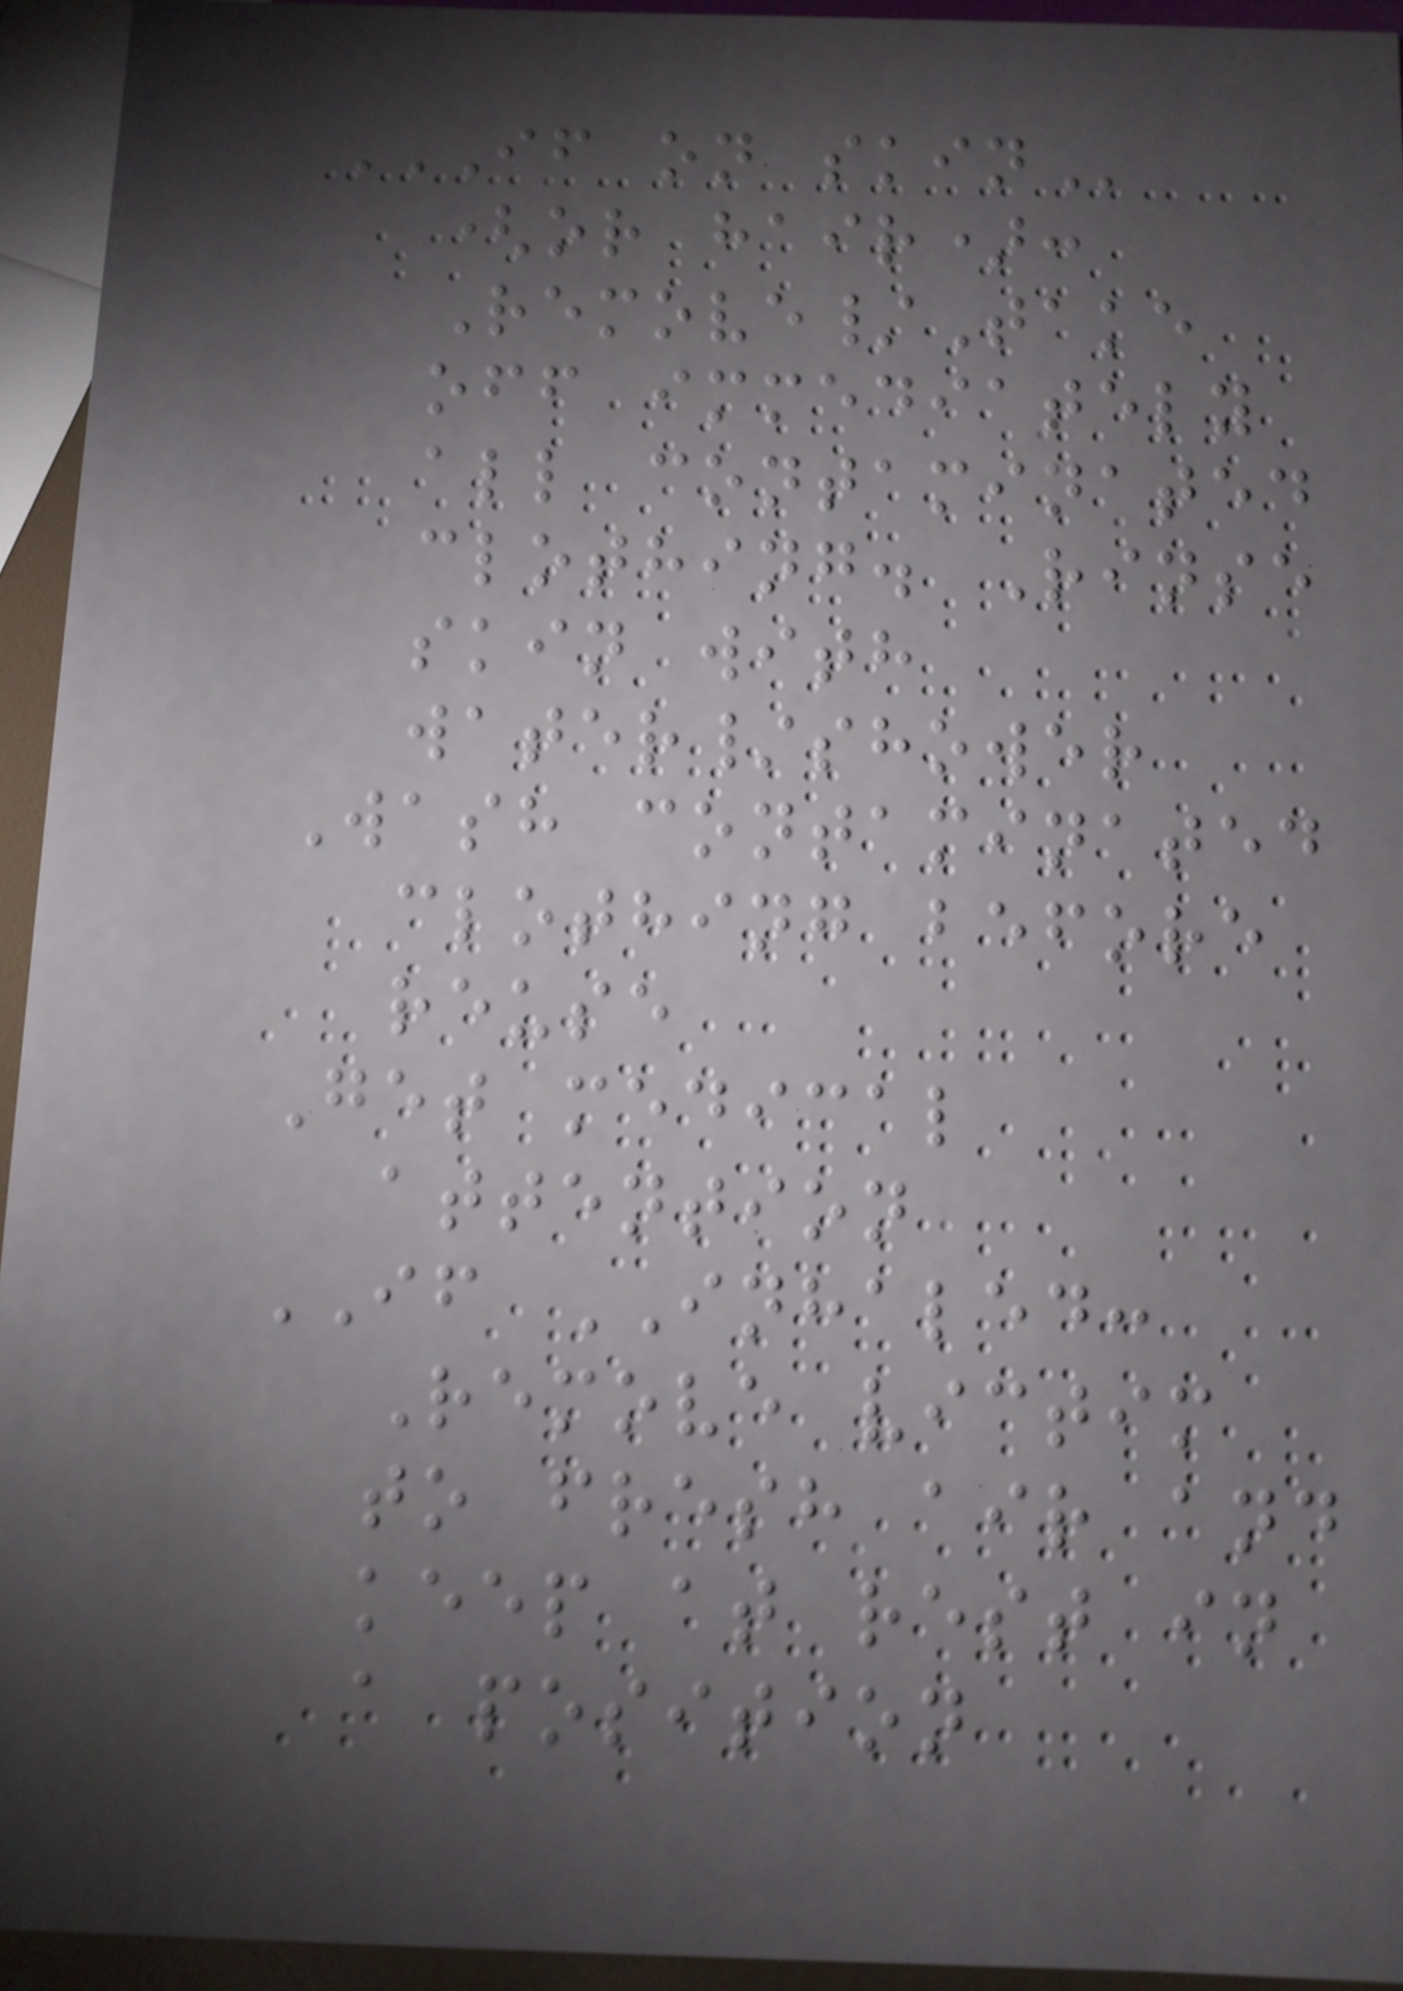IF ON SKIN
(or hair):
Remove/Take
off immediately
all contaminated
clothing. Rinse
skin with
water/shower
Wash contaminated
clothing before
reuse
Get medical
attention
IF INHALED:
Remove victim
to fresh air and
keep at rest in
a position
